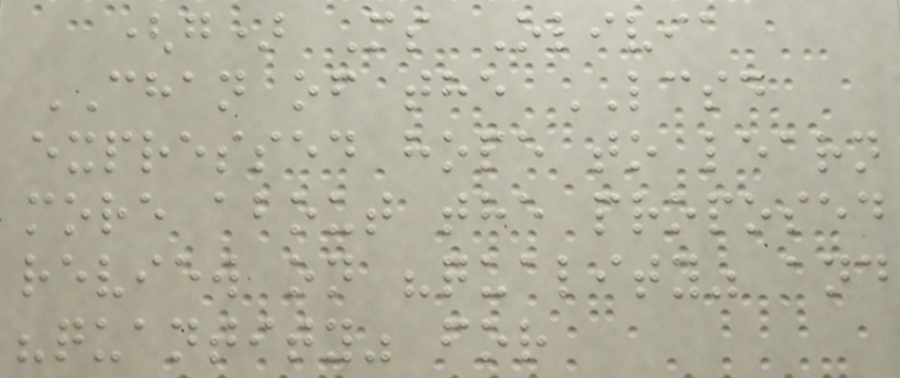(g) Ms Olivia
CHAN of the LCSD
expressed hope to learn
more about the proposed
review on "quality" and
"quantity" for
